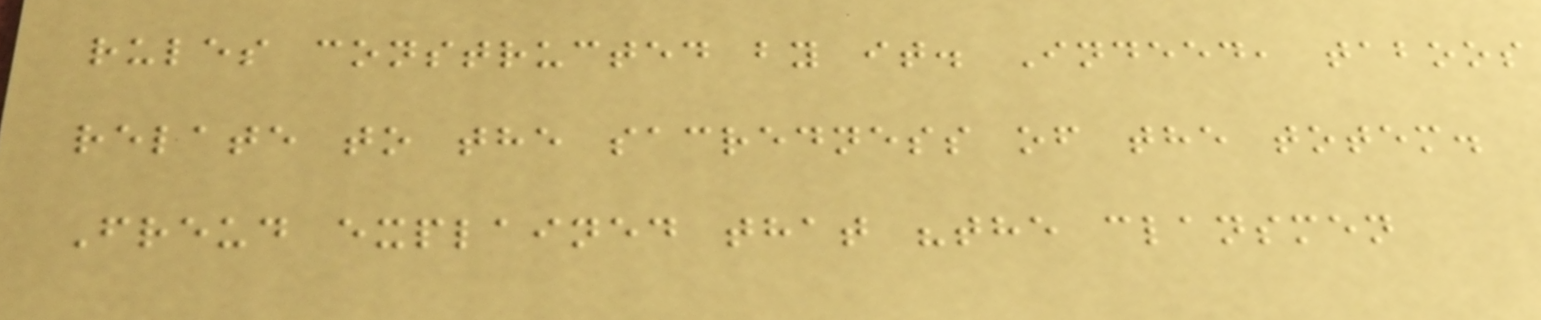rules constructed by it. Indeed, taboos
relate to the sacredness of the totem.
Freud explained that "the clansmen
